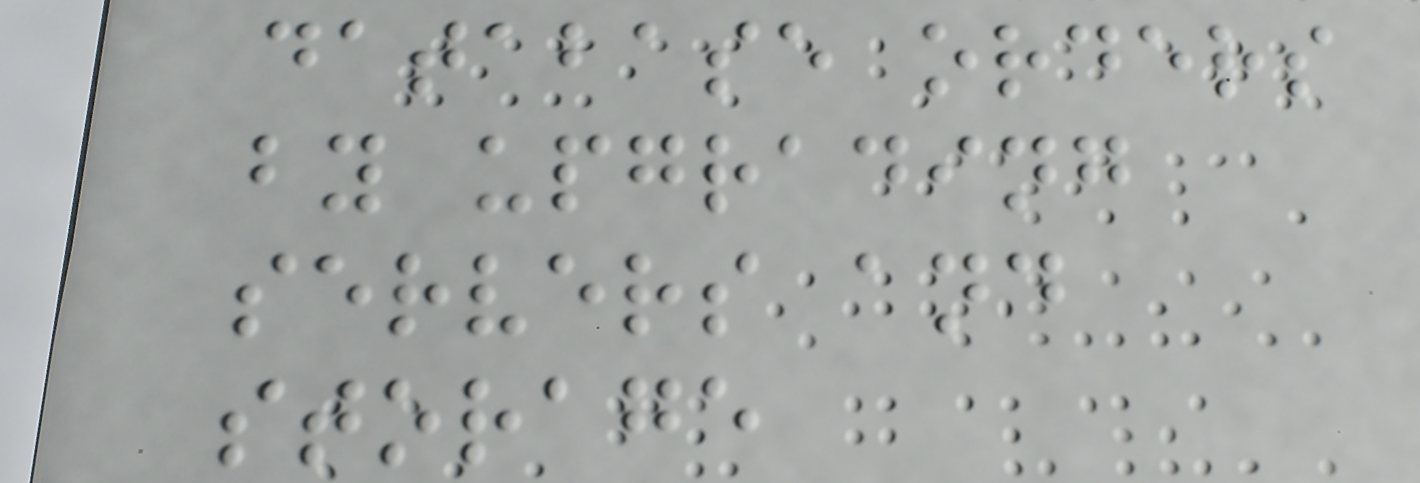database orders
by upgrading
servers and
storage
